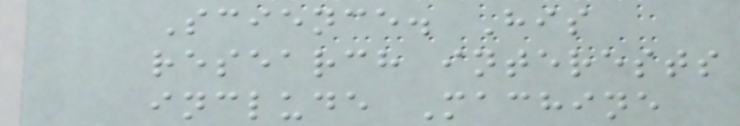Science. His
research interests
include Machine
